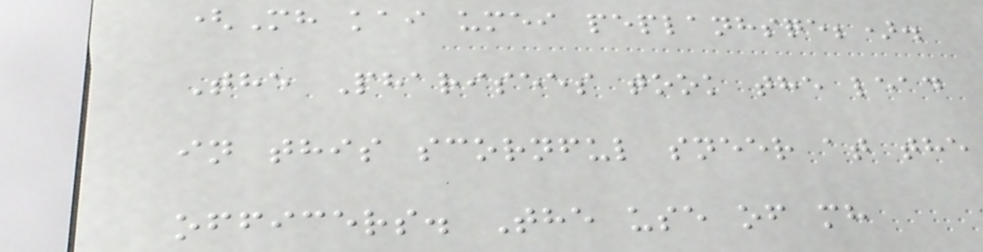(Mh kai umei peplanhsqe;).
The Pharisees took the lead
in this scornful sneer at the
officers. The use of mh
